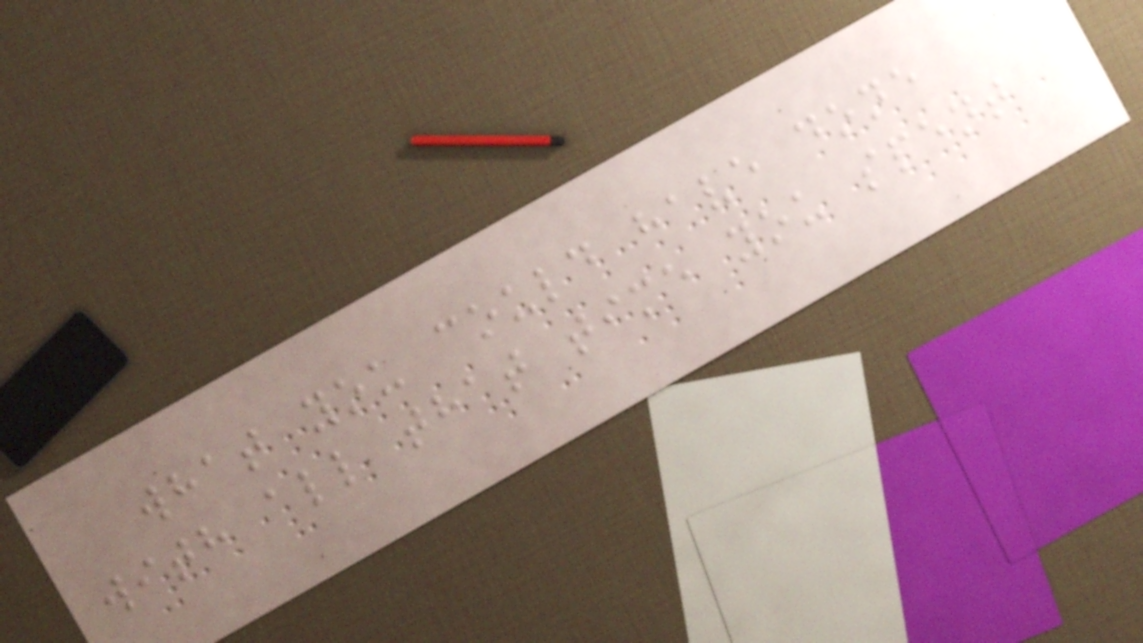what you could have done
with all that time you spent
